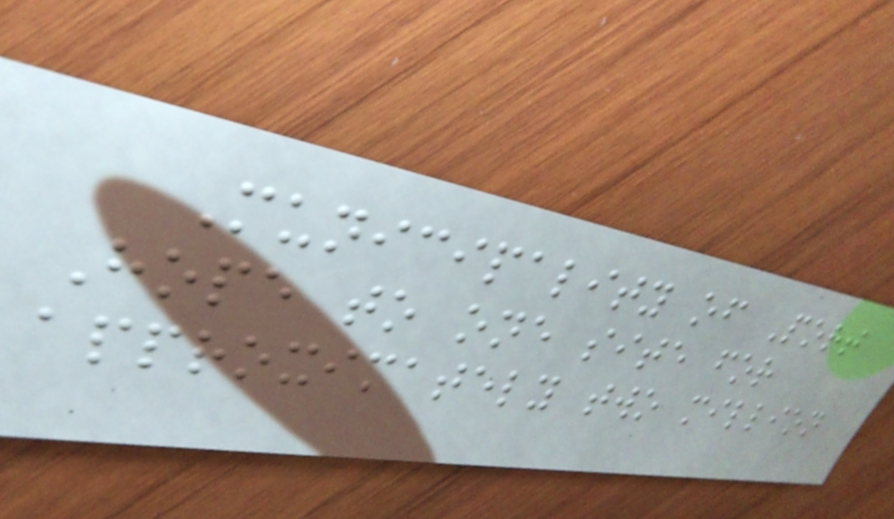Municipality of Port
Hope to one site for
approximately two million
